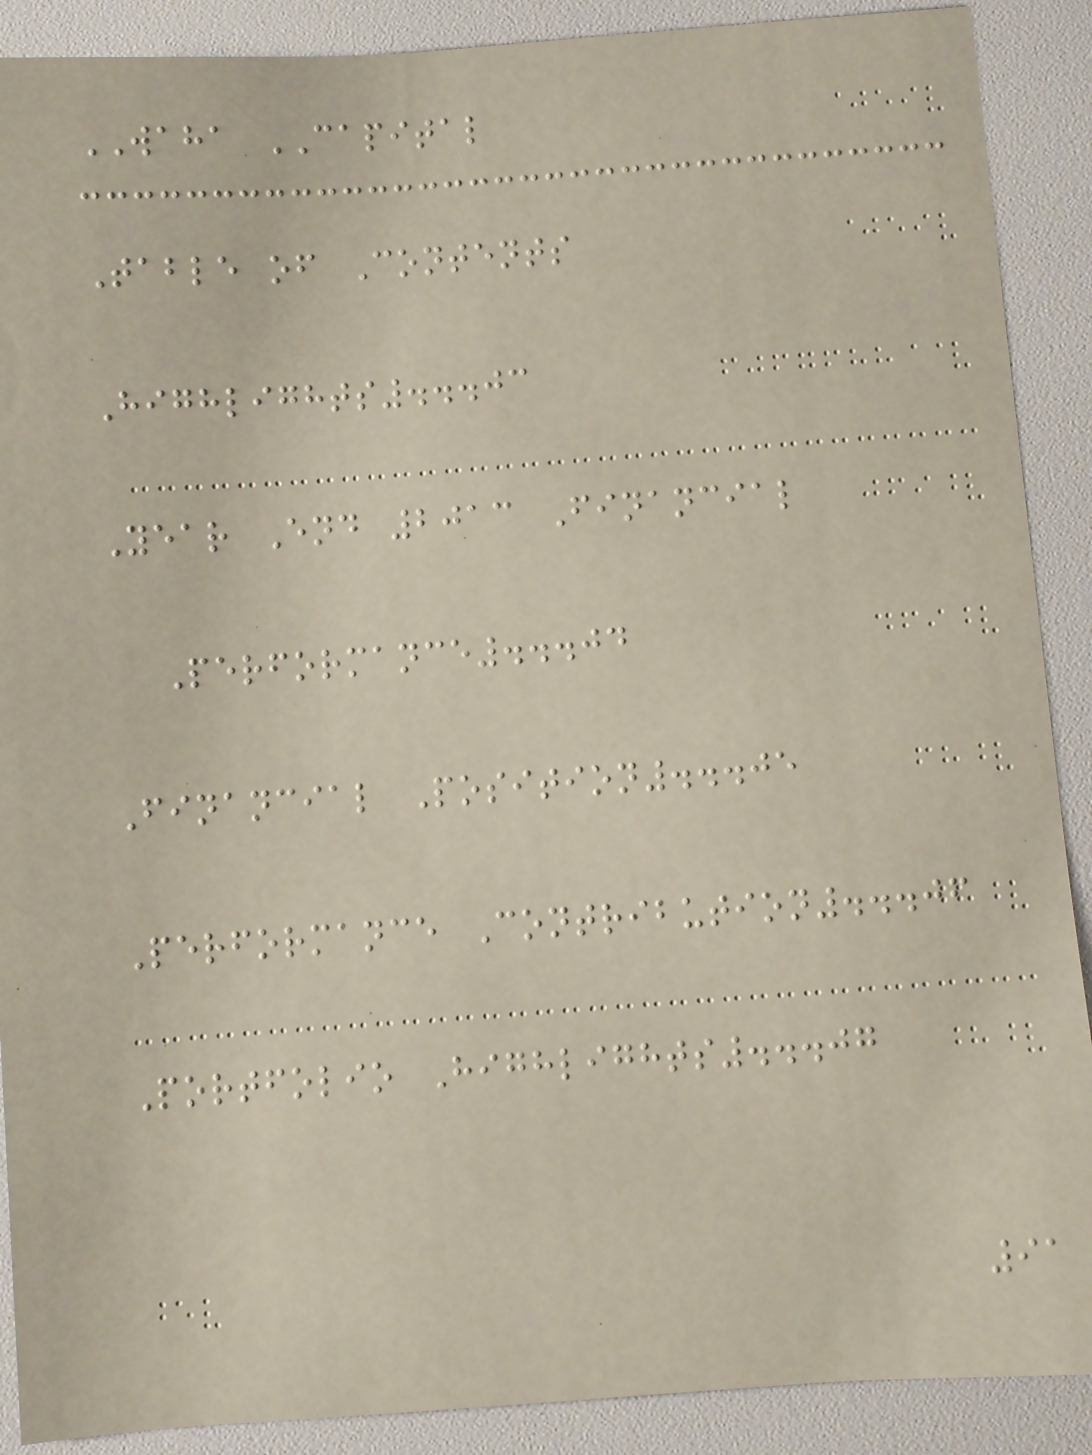WAHA CAPITAL
Table of Contents
Highlights...03
Year End 2013 Financial
Performance...04
Financial Position...05
Performance Contribution...06
Portfolio Highlights...07
91
